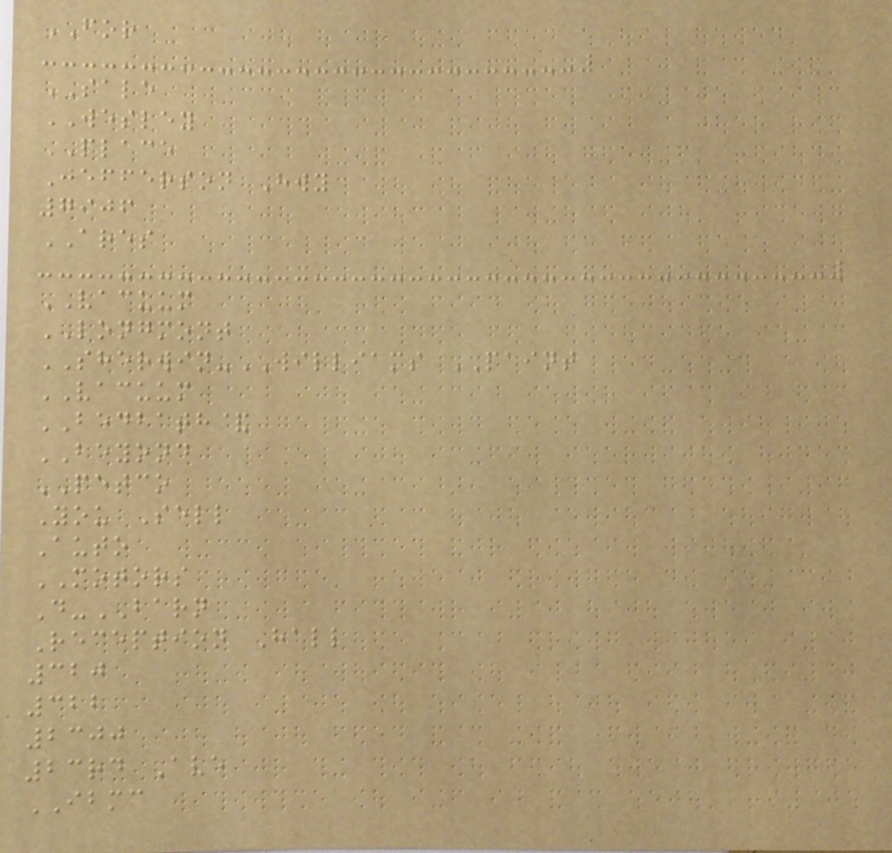FOR
SALE
WESLEY
PLACE
Jefferson Hwy
7906
ARES
VACUUM
LONGMONT
SHERWIN-WILLIAMS PAINT
VACUUM
BEDBATH&
BEYOND
PETCO
You Sell
Auto
MOTORS
D-BARN
Reception Hall
320
322
2300
23rd Ave
IBMC
